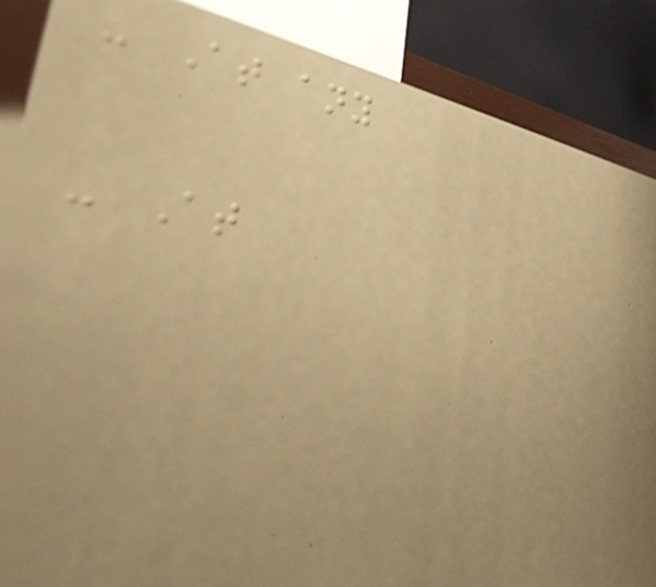- At any
- At
